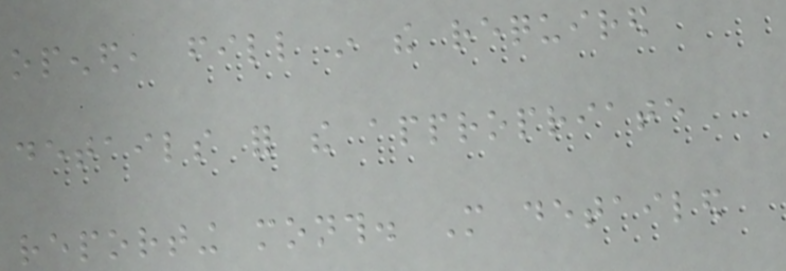opened, fill in the required
details for the appropriate
reporting month. More detailed
